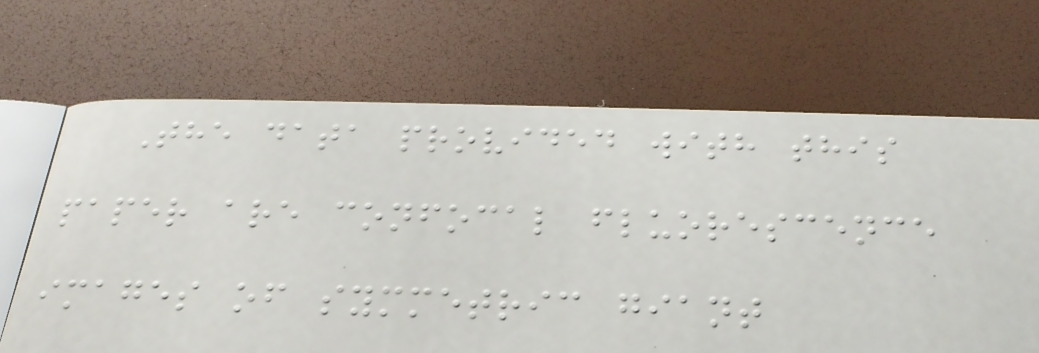The data provided with this
paper are confocal fluorescence
images of symmetric giant
